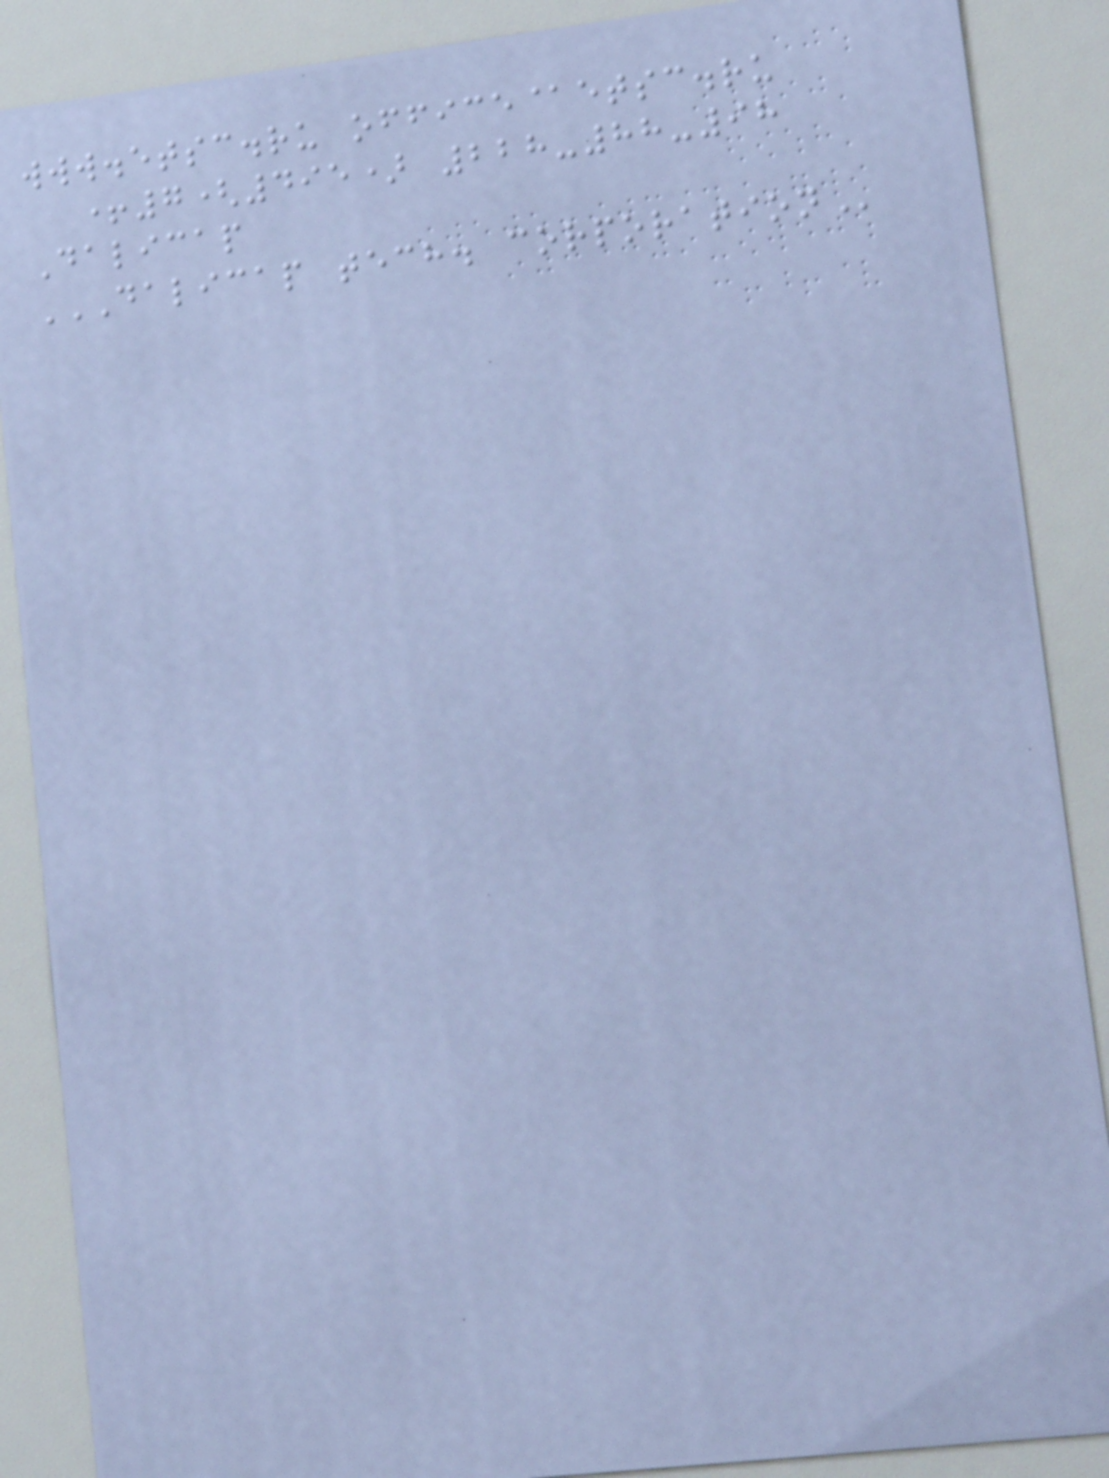www.etsc.ru office@etsc.ru
+7(495) 228-88-98
Dalicap
DALICAP TECH. CORPORATION
